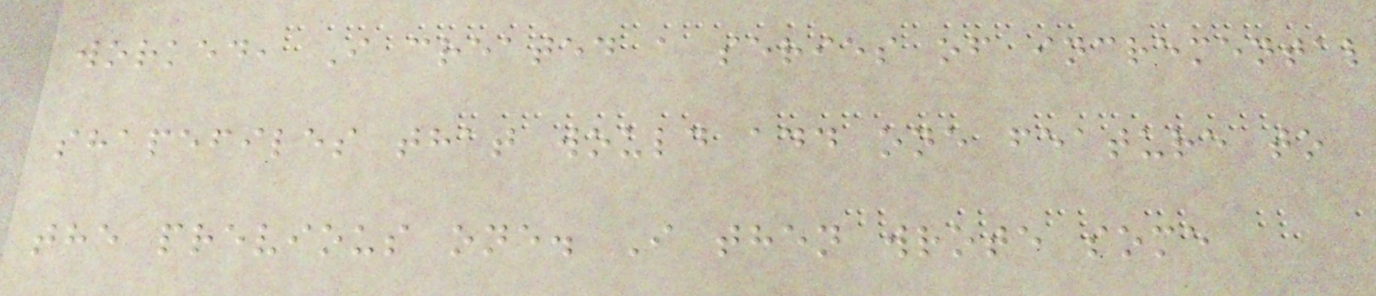worked, I created a series of incremental
shapefiles that would add one feature to
the previous one. I then wrote some
